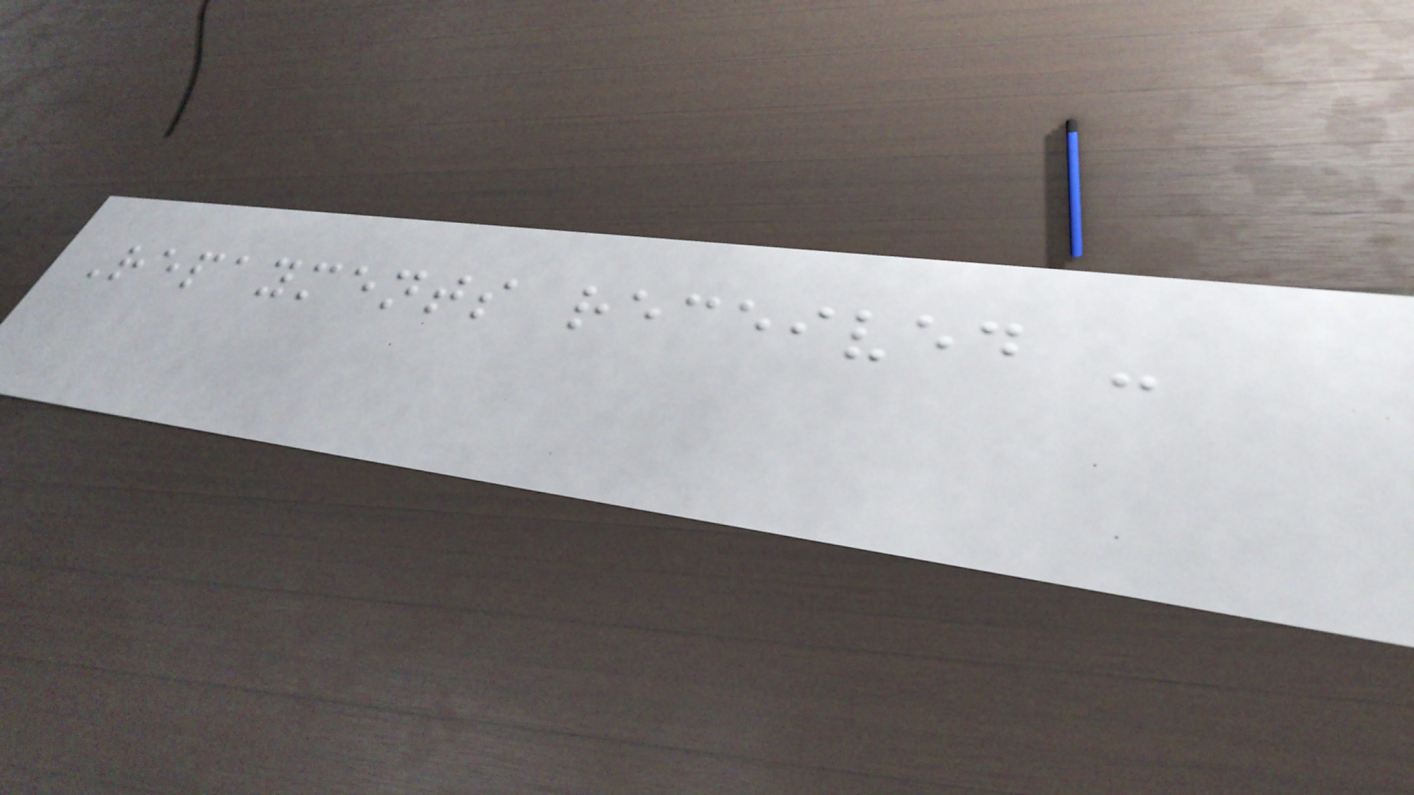Repayments received -
